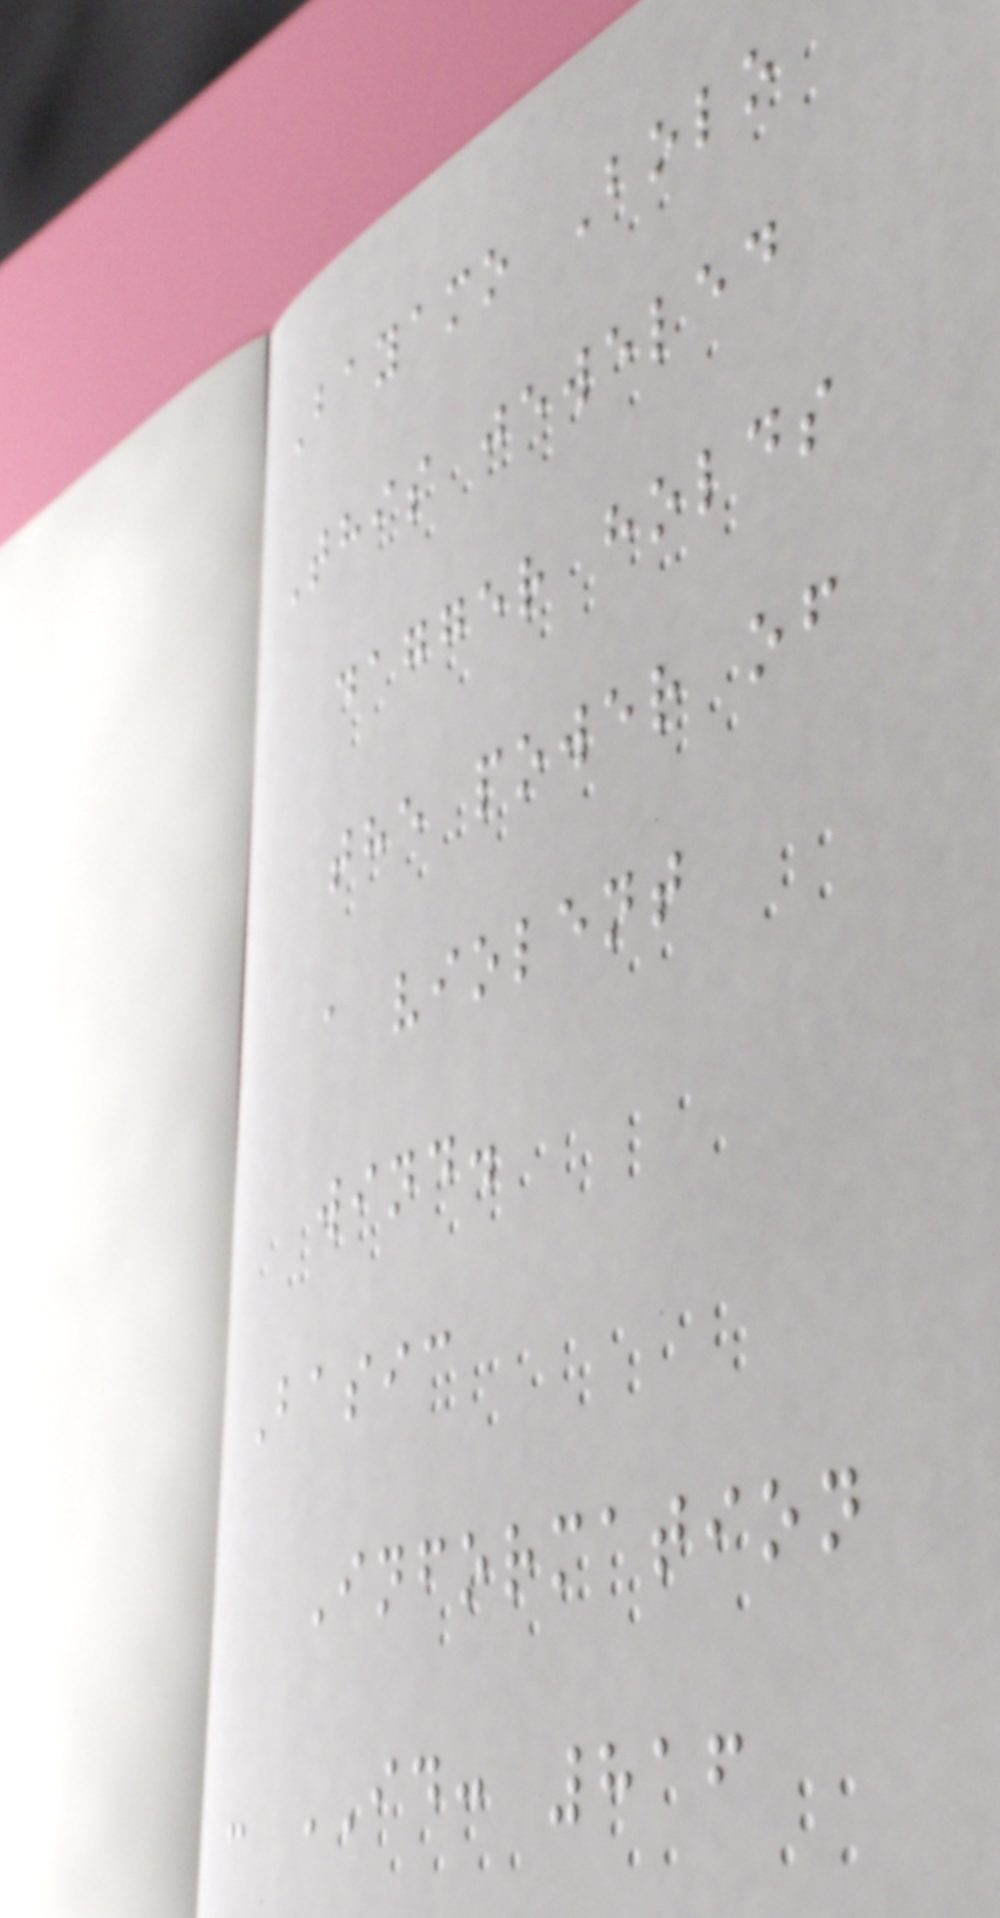Bayamo Bolo
This jeweled
dagger holds
the power of
a violent
wind.
Basic
Information
- ID: 816
